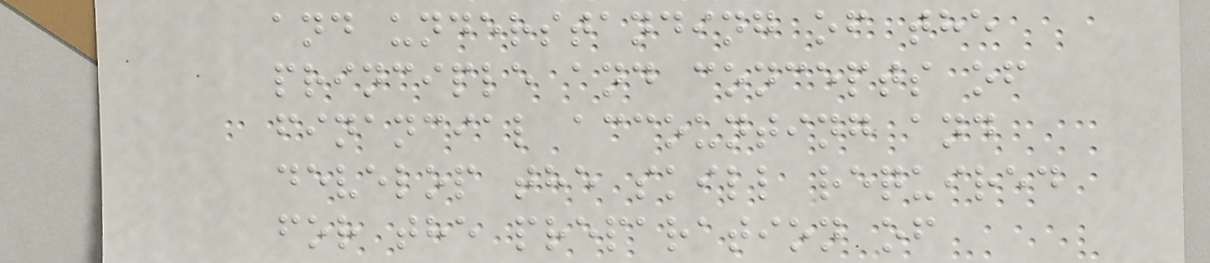and understanding of the
principle and concepts of
financial accounting and
develop the skill required
for the preparation of
